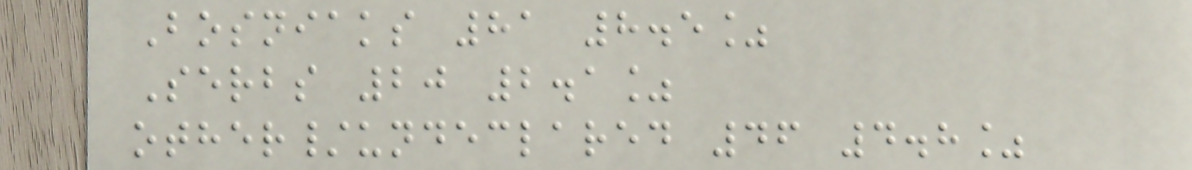Bosniaks 81 8.5%
Serbs 20 2.1%
other/undeclared 46 4.8%
